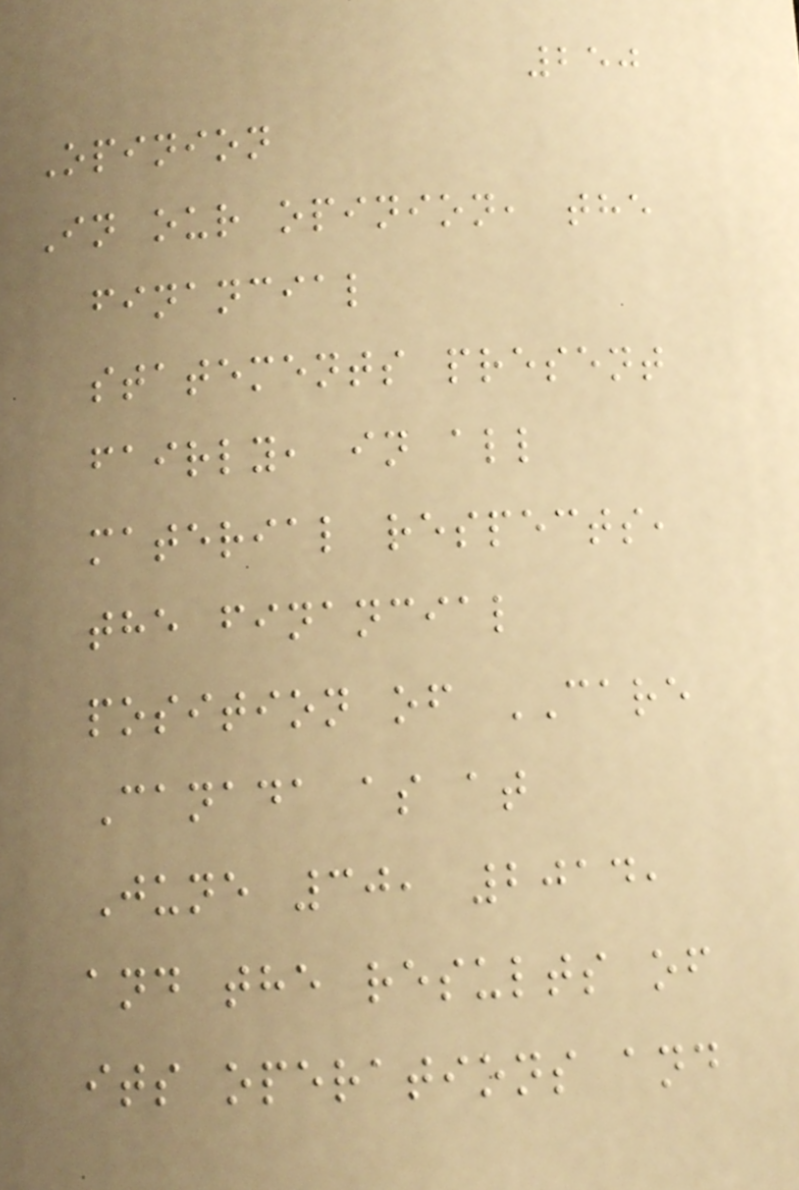250
Opinion
In our opinion, the
financial
statements present
fairly, in all
material respects,
the financial
position of CARE
Canada as at
June 30, 2014,
and the results of
its operations and
